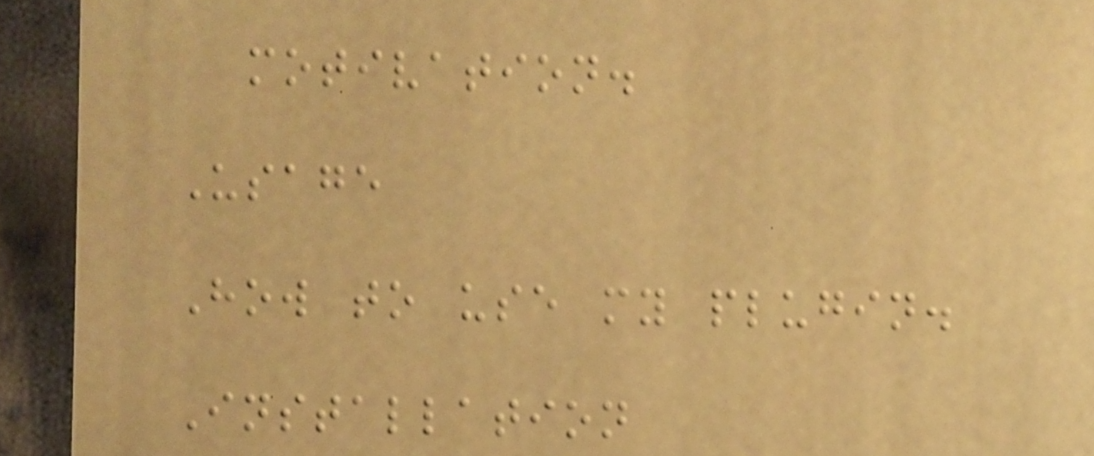motivation.
Usage
How to use my plugin.
Installation
